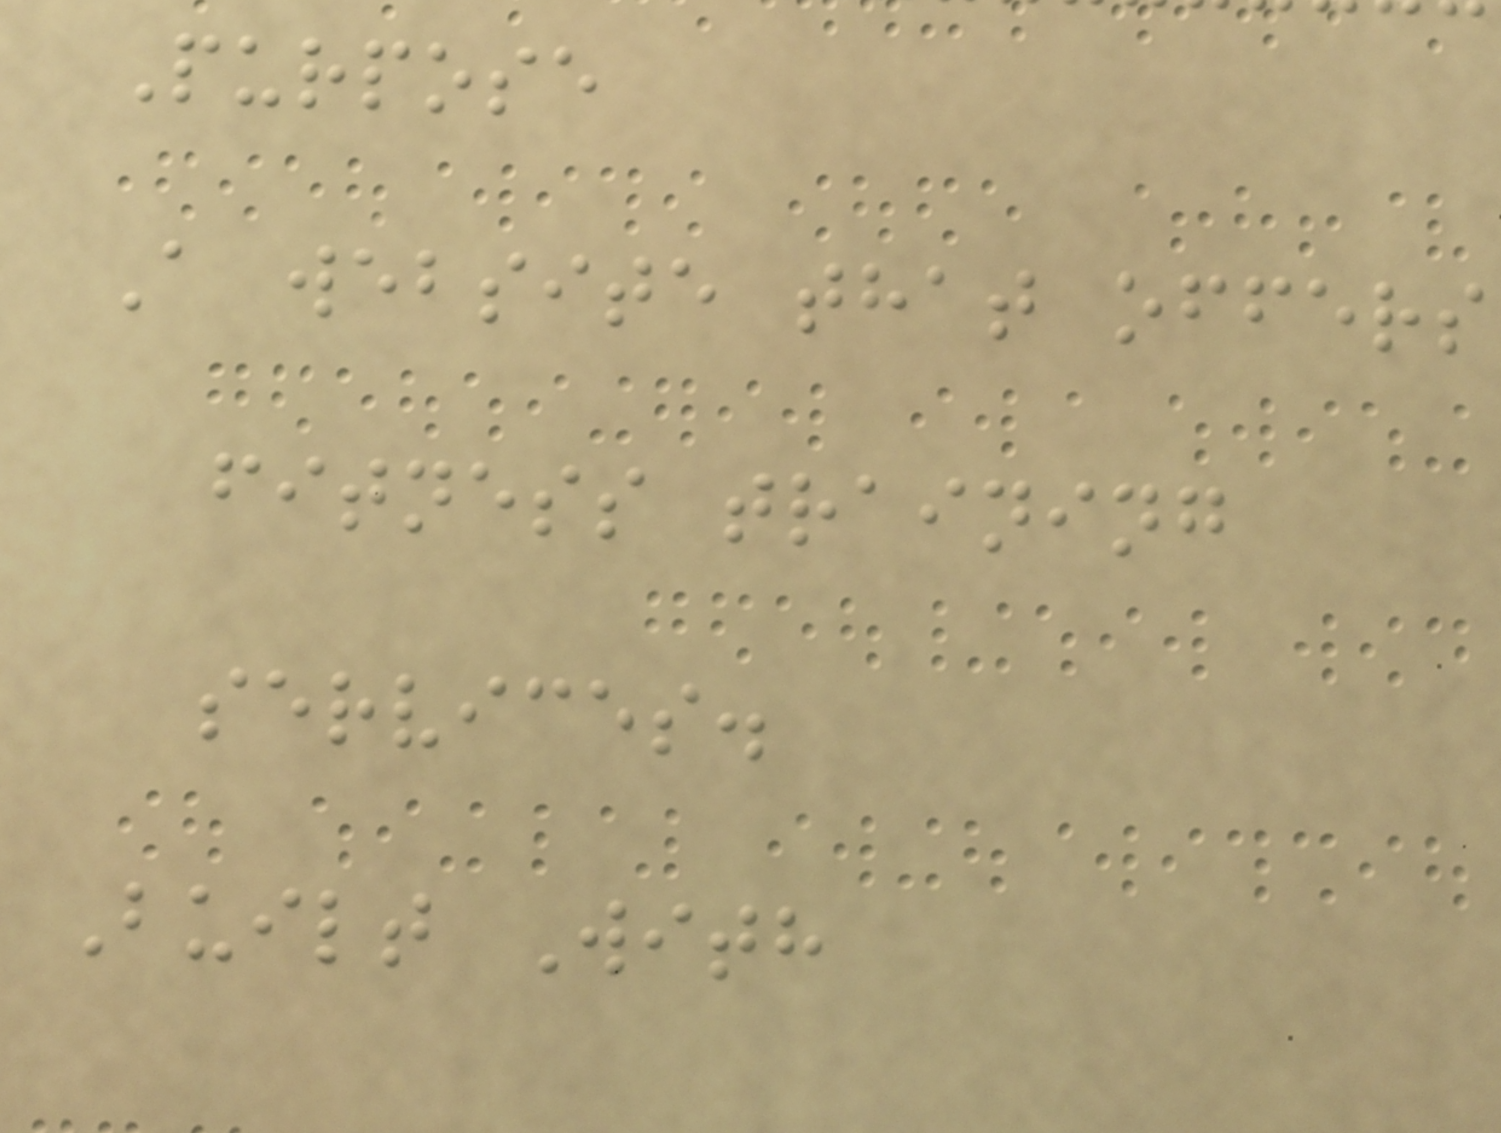Purpose
A website that offers
fitness training
services.
Built With
